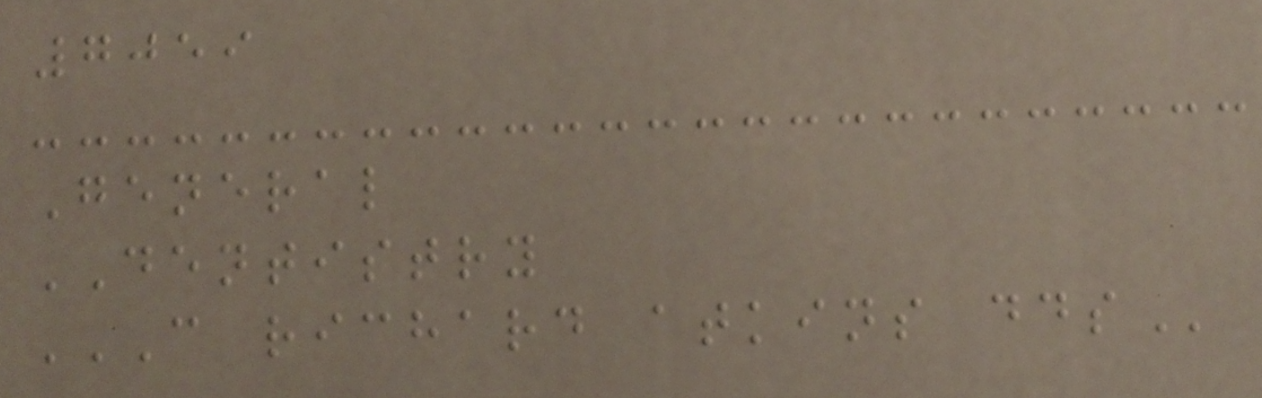7059
General
DENTISTRY
C RICHARD ATKINS DDS
